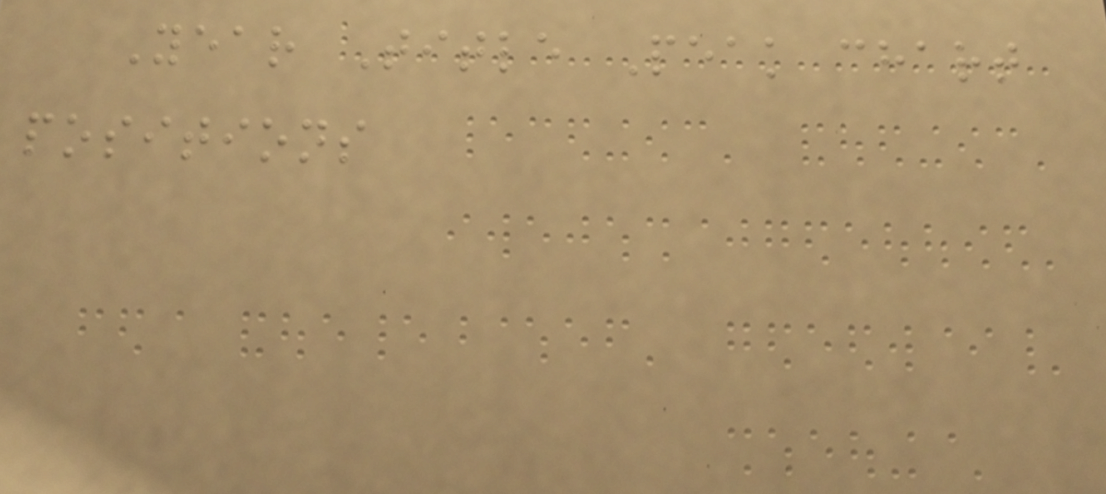Year Title Peak chart
positions
